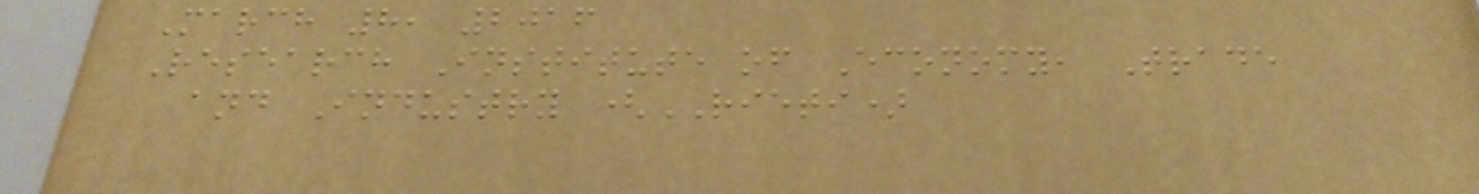March 8, 2016
Research Institute of Economy, Trade
and Industry (RIETI)
